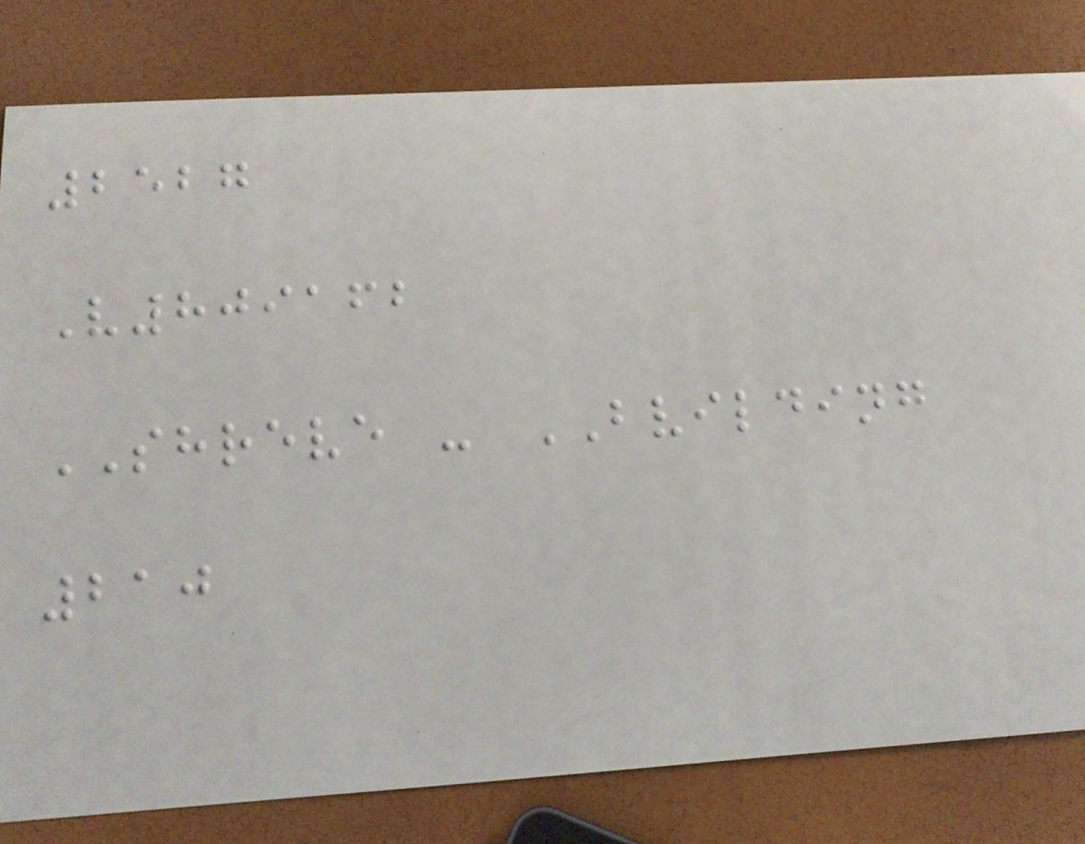2527
V809162
SHREVE - BVILDING
210
